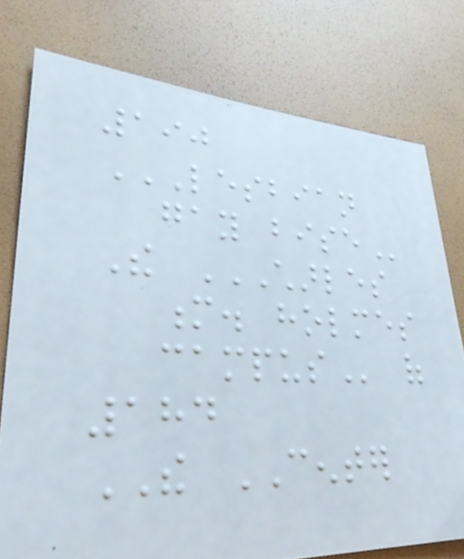190
LESBIAN
GAY BISE
The CHARLES
M. HOLMES
CAMPUS of
184
THE CENTER
